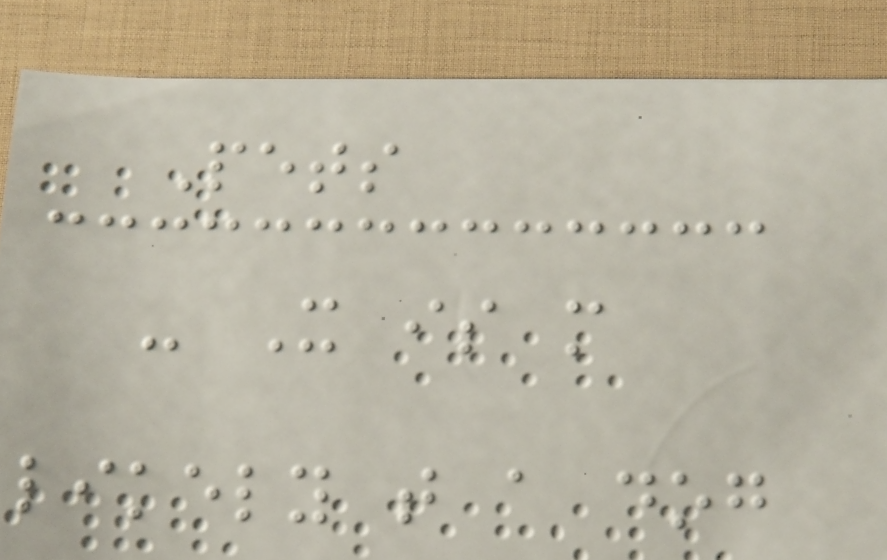Pets
- It is more
likely that a dog
